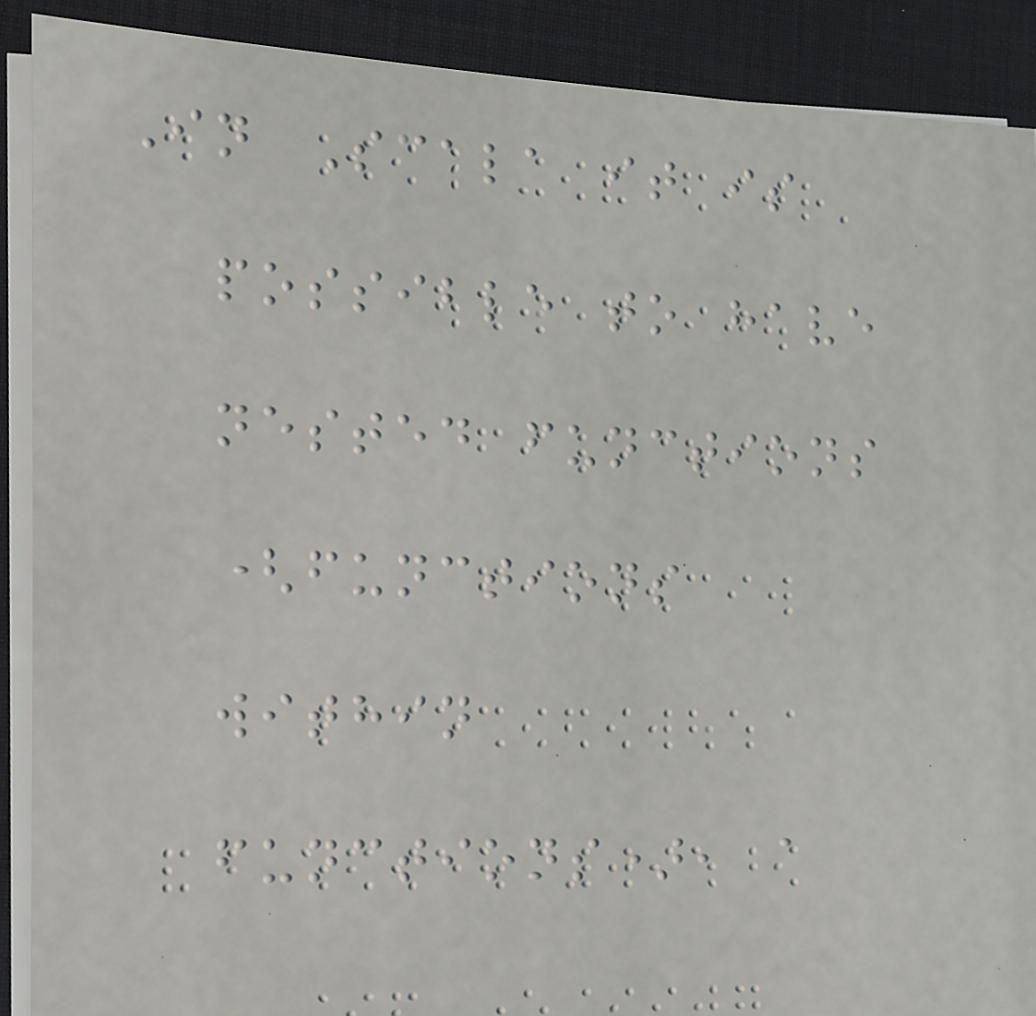In Scala it is
possible to have
nested functions
(functions
within
functions), a
